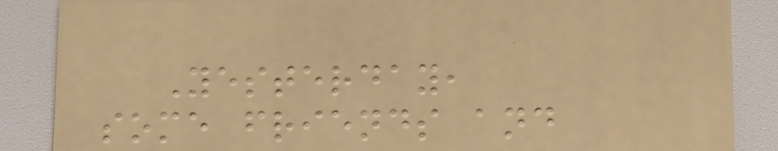Yesterday,
some friends and
